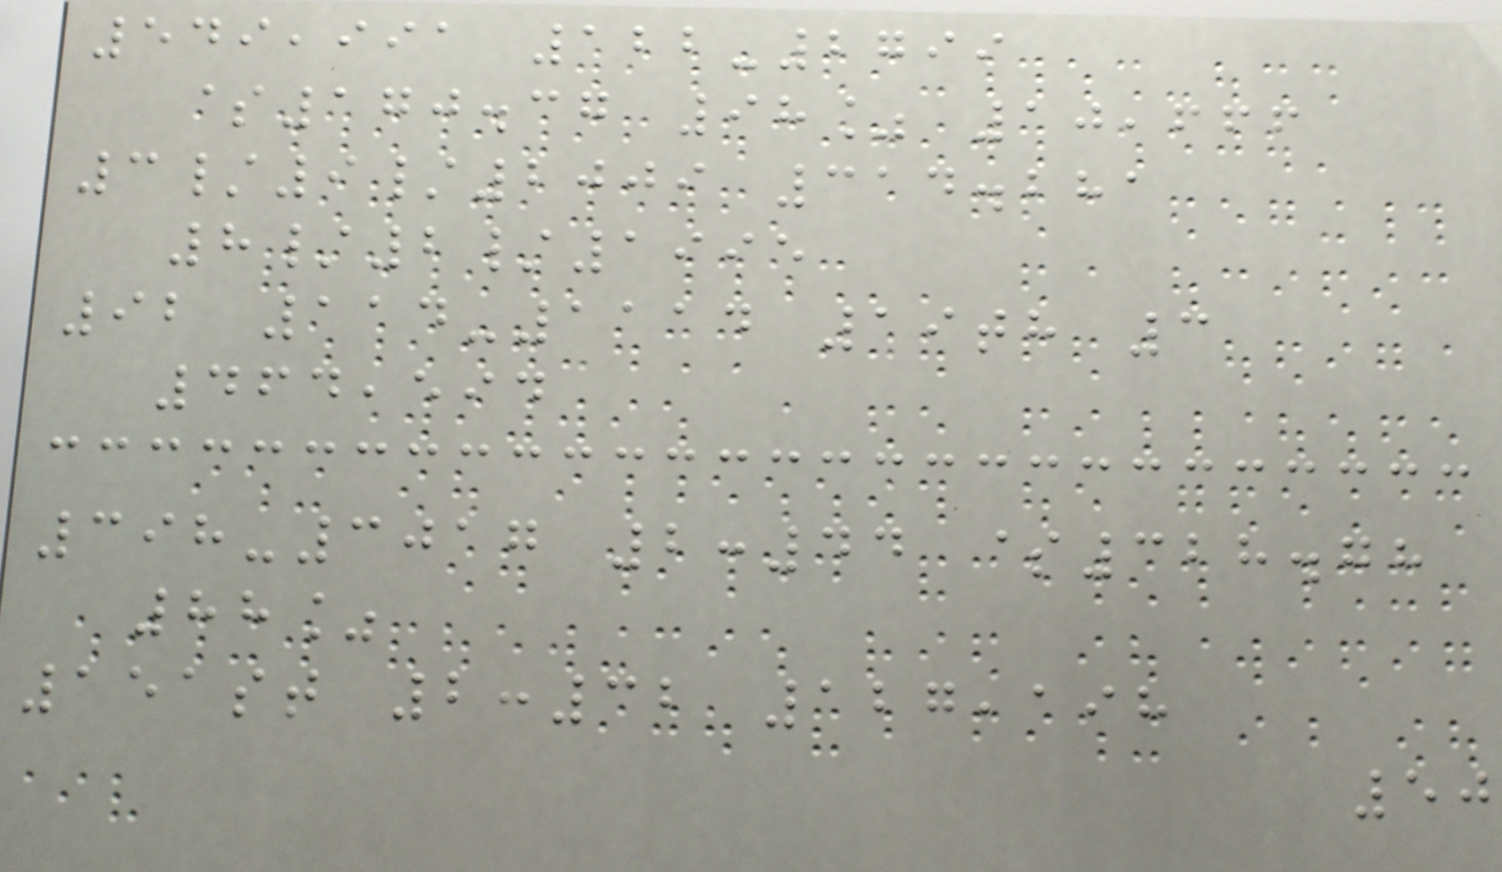549,991 122-2799
$170.37 98% 10,666
3/9/2009 314.281
8/2/1995
92 114-1114 19th 3
464,594
398-3017 2:44 $328.78
88%
151st 2:32 127,198
50
